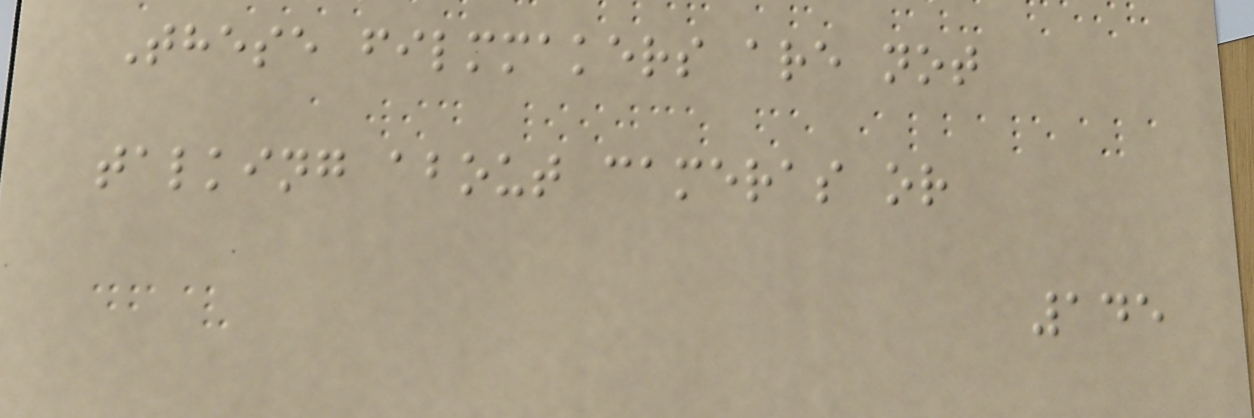These filmmakers are not
talking about cameras or
145
